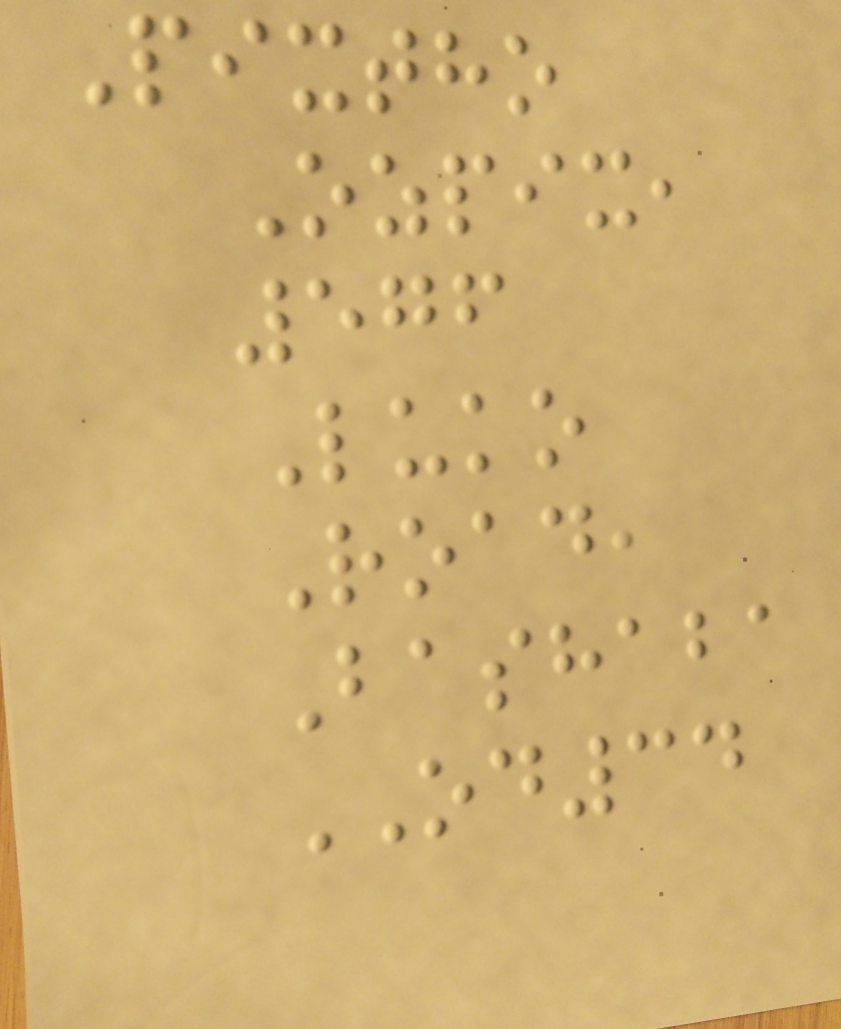Pixtho
Ozpix,
576
Luko
Road,
Bashaba
OD34
